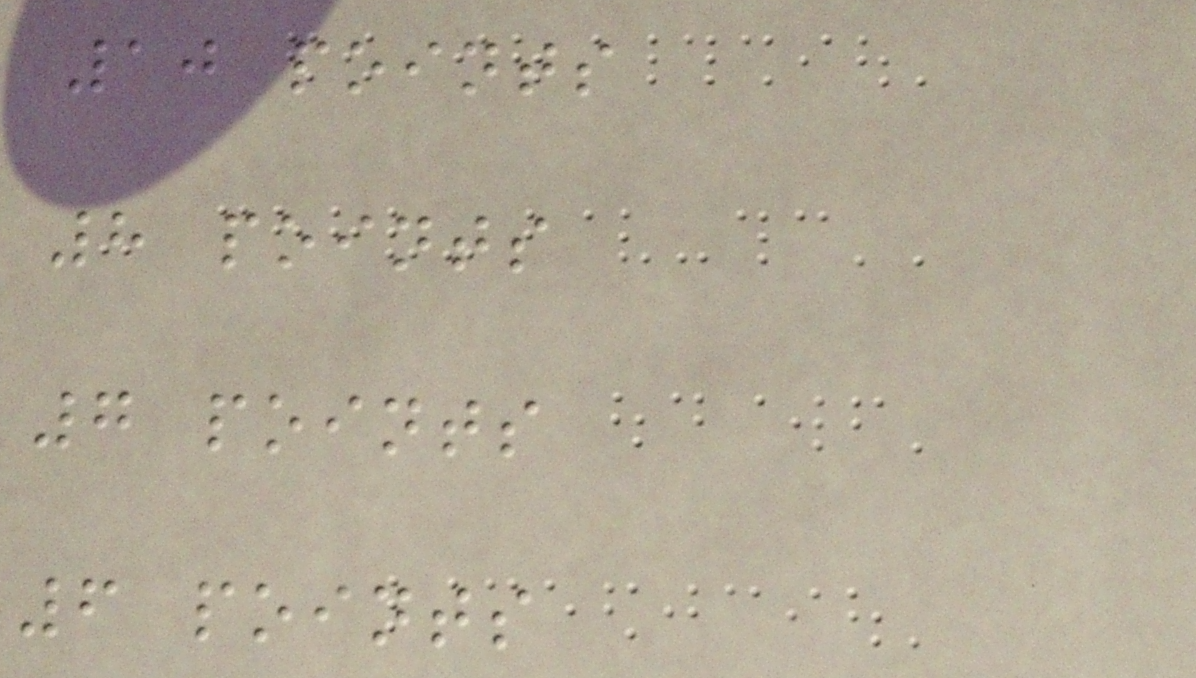10 points
8 points
7 points
6 points
